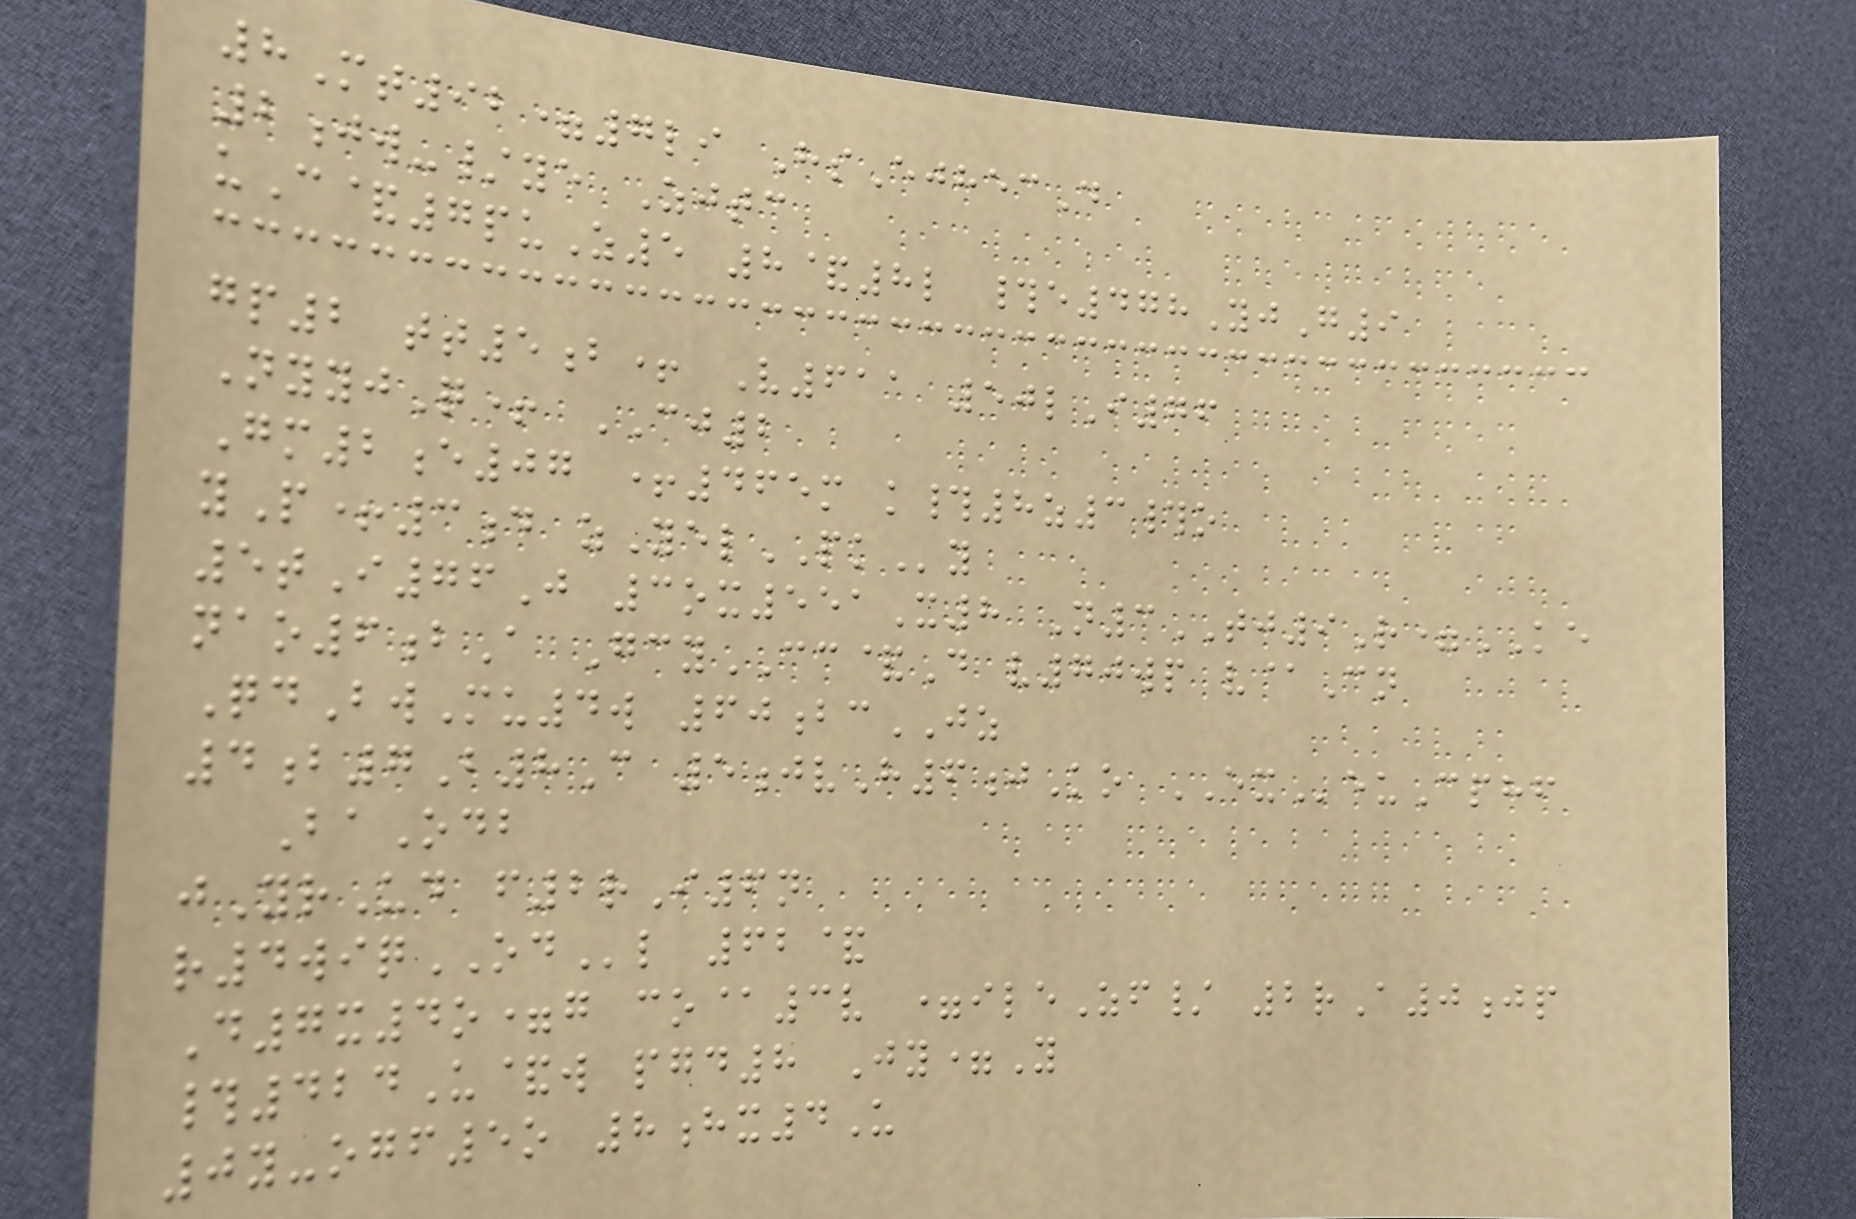8Mt92=7li HsEjhecD
2jw-/ye Zjtc
uC&7puZ5 8&8l #e478YjG9
gp2 tt5b+ V611 50lI76
NyyjQ+ CJ2
Gm2e07 +465m k#8z3#o
yP+3d zYelPKy
5tI76J 3ox551X8 N3TJ9R=KE
nao6bA GcyCC&D v70wp v@Cn
QdBwMu4w 60bcJZ
4b7B8C 5jvH6jKo EXeuCphf
BaOdb
jYrUd f2rI6n
r4wiqODl 62&
D7x4o=g co@3v =ileZf/ 2rA0jp
#424U&w pgd8 Jy=Y
0y-ogf5o 8hx4U
